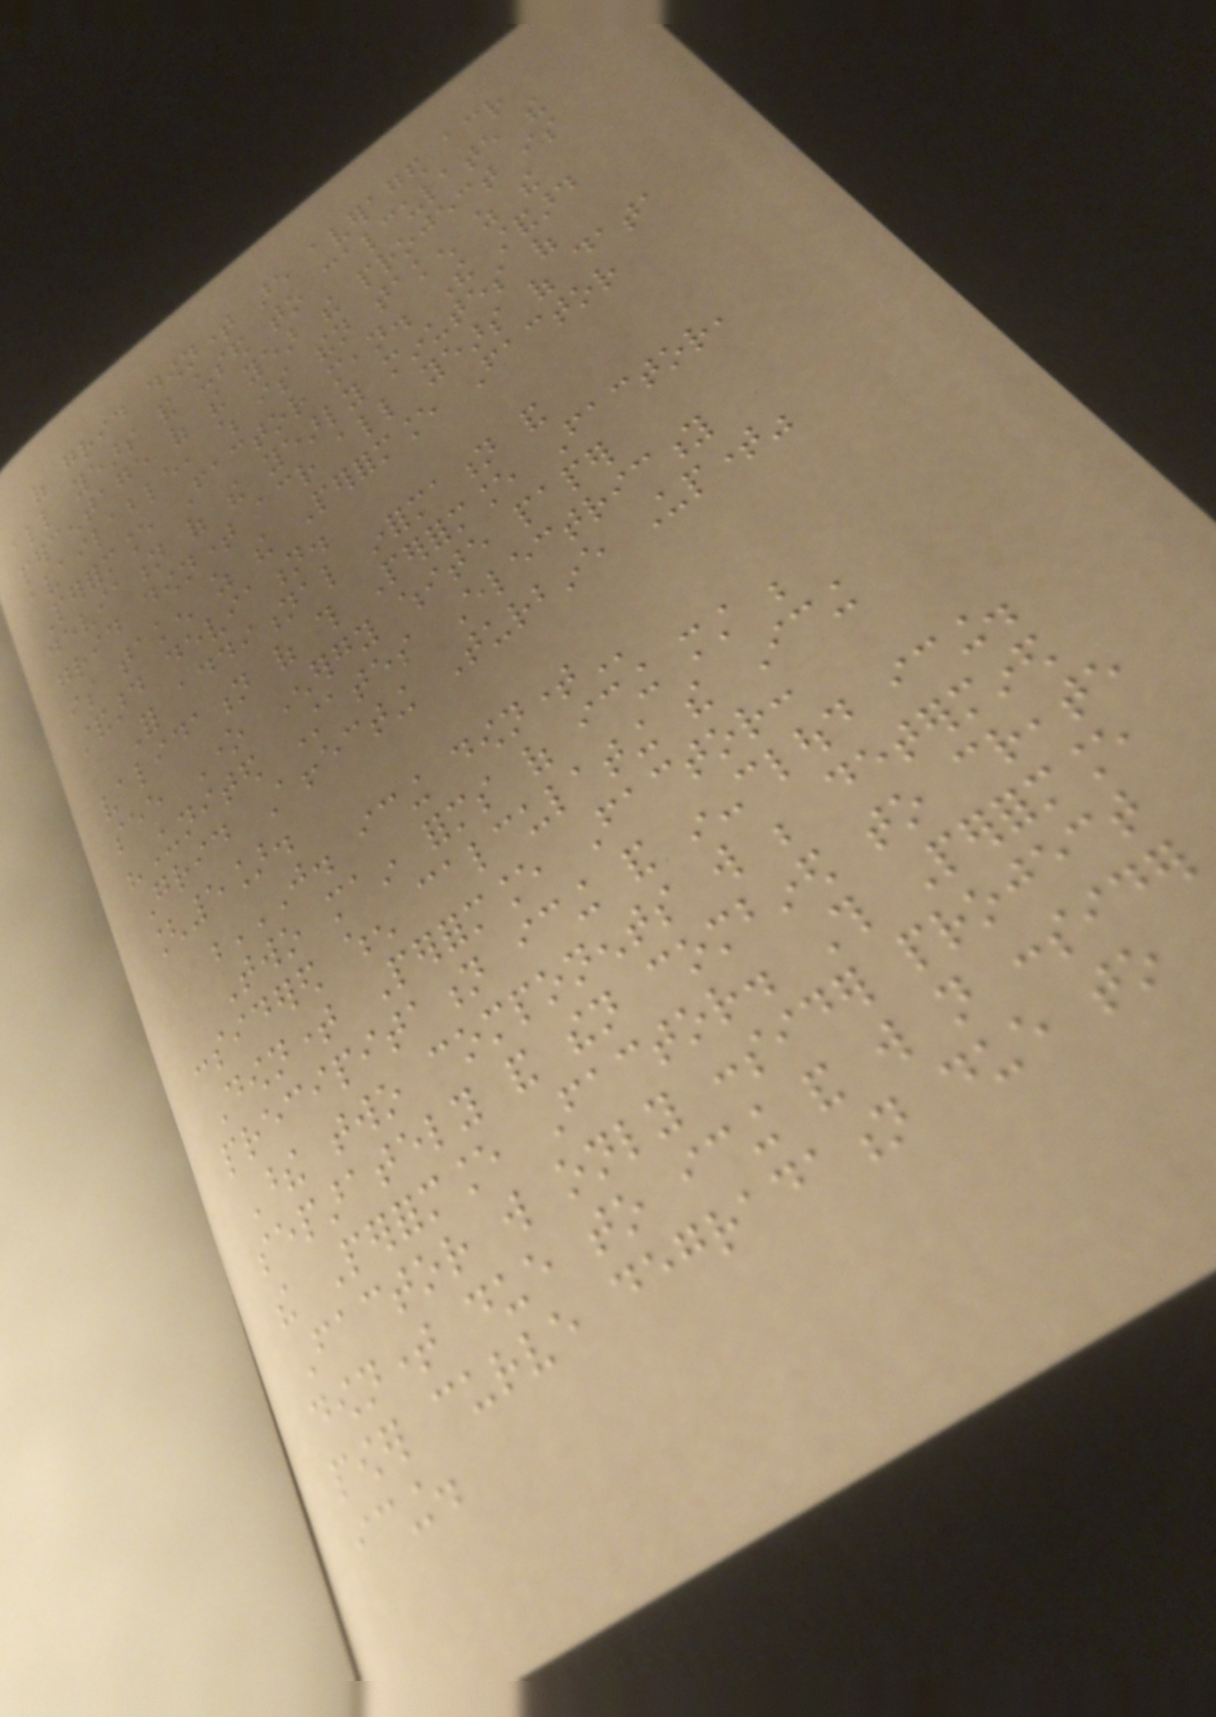of grid downtime are averaged across
all years and used to calculate the
percentage of the year the project is
available, which is then taken as the
Performance Factor mean. The standard
deviation of the yearly minutes of
grid downtime across all years of data
is taken as the Performance Factor
standard deviation.
For additional information and
validation of this Performance Factor,
see One Energy white paper
"United States Electricity
Grid Affecting Turbine Uptime"
[5].
J. ICING DOWNTIME
Two main forms of icing must be
considered when calculating the Icing
Downtime Performance Factor:
precipitation icing and in-cloud icing.
These two components will be determined
separately and then combined to create
the Performance Factor. This Performance
Factor will only consider project
downtime due to icing and will not consider
power curve degradation due to
icing.
